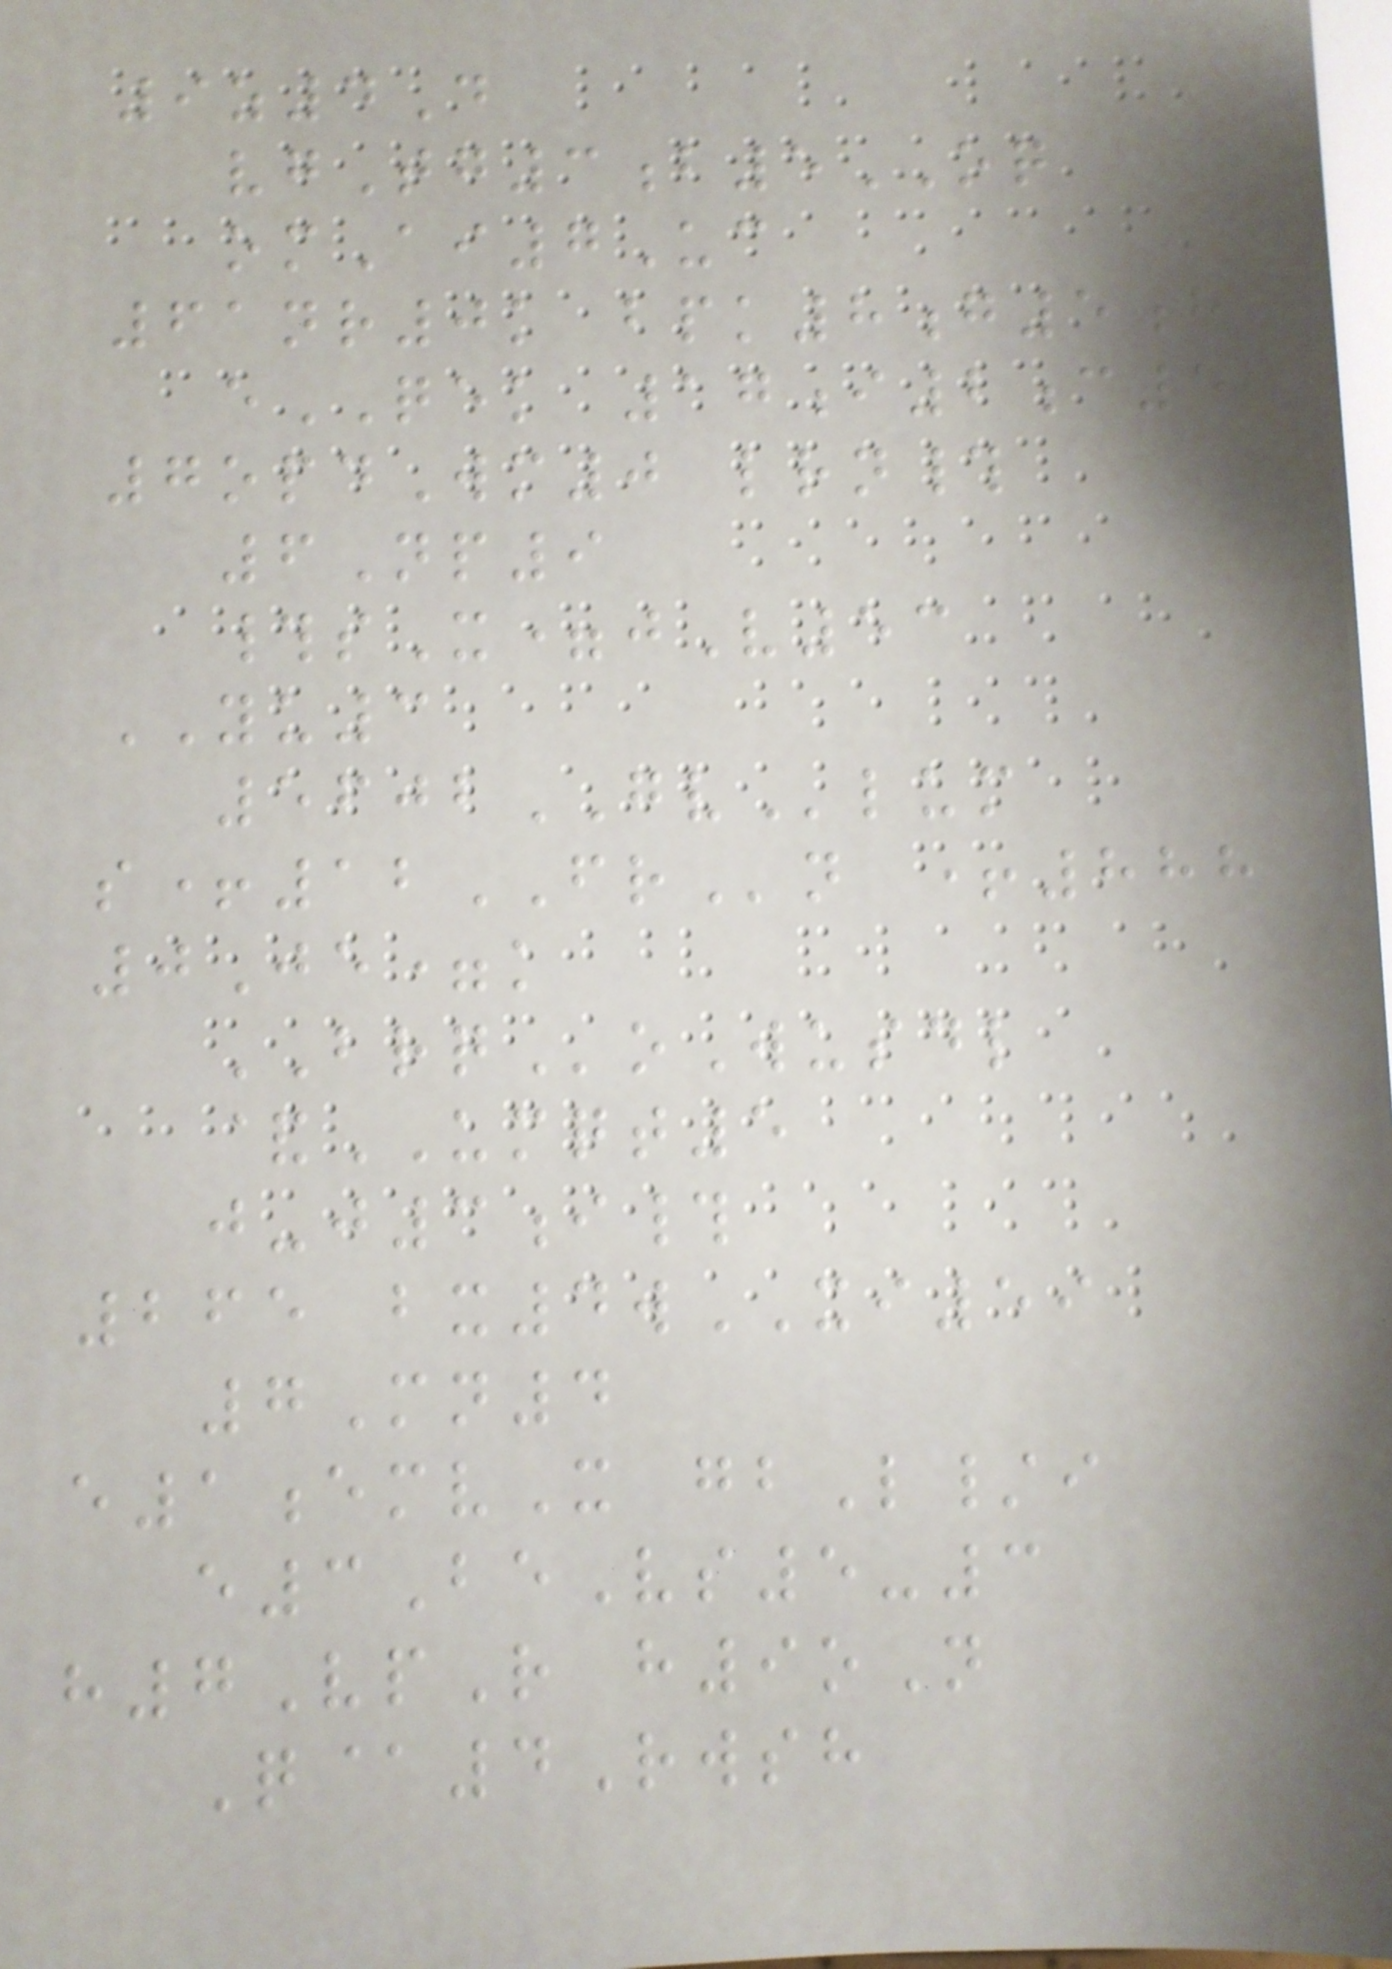9z4D
vgTg3b5OQ
omAi7Uc
61nr0k bpk8g5h
eQEK 17i2c5
7opdWm0 lrn#
6Np9
#sX=jV53
YU3
5602GVlum
s+12FRn +888
0Je=k
BRQoWusdl
&UMQT5
j-j3i#
265 bx4wXI59
7Mn4
e1emvX gbL/i
e3BeVs5-3
h7VpR h9oN
Q@4Rwsh
